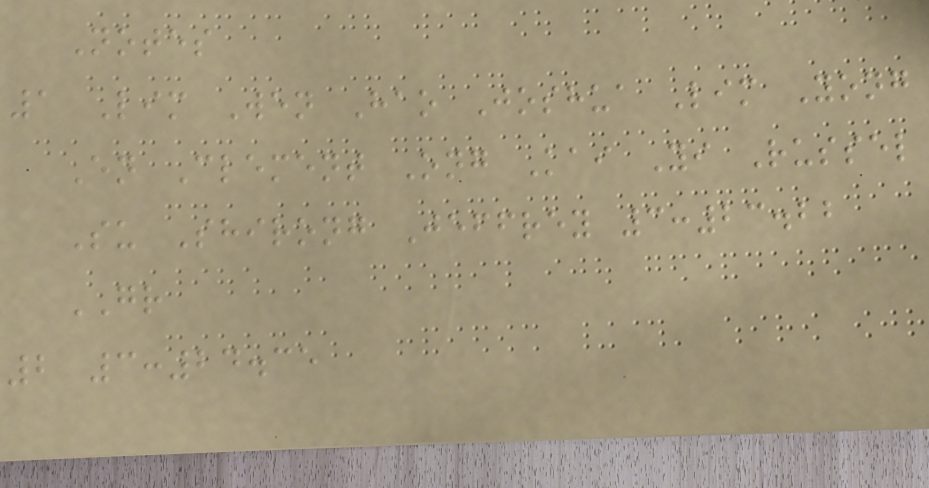Notes
1 Lim Wen Hao Joshua Lim Yong
En Clement Ong Kai Yi Russel
Su Shirong Jeffrey 3:23.22
GR
2 3:24.35
